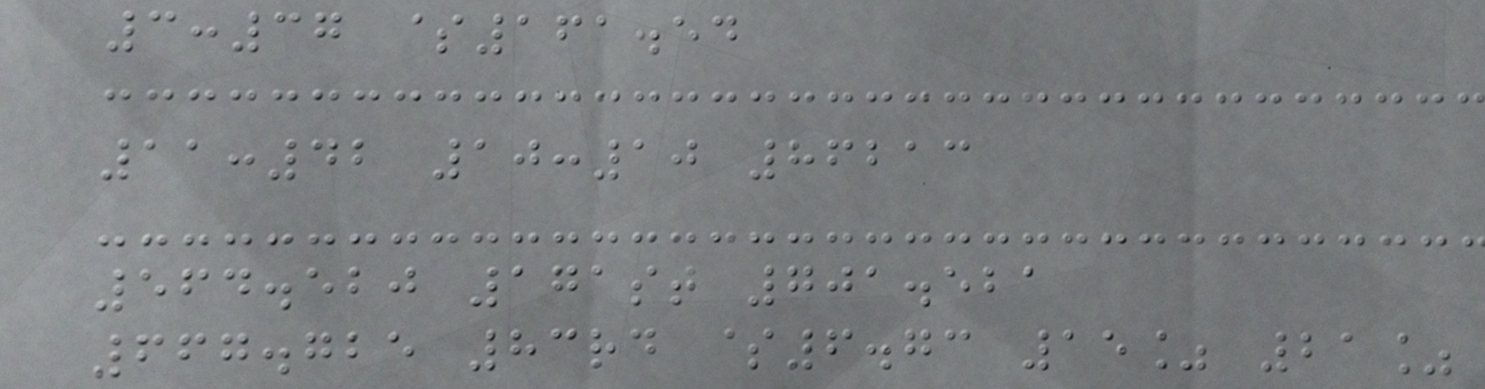3:37 $161.54
11:42 10:10 86213
564.520 171st 701.521
667.725 83rd $6.73 15% 21%
